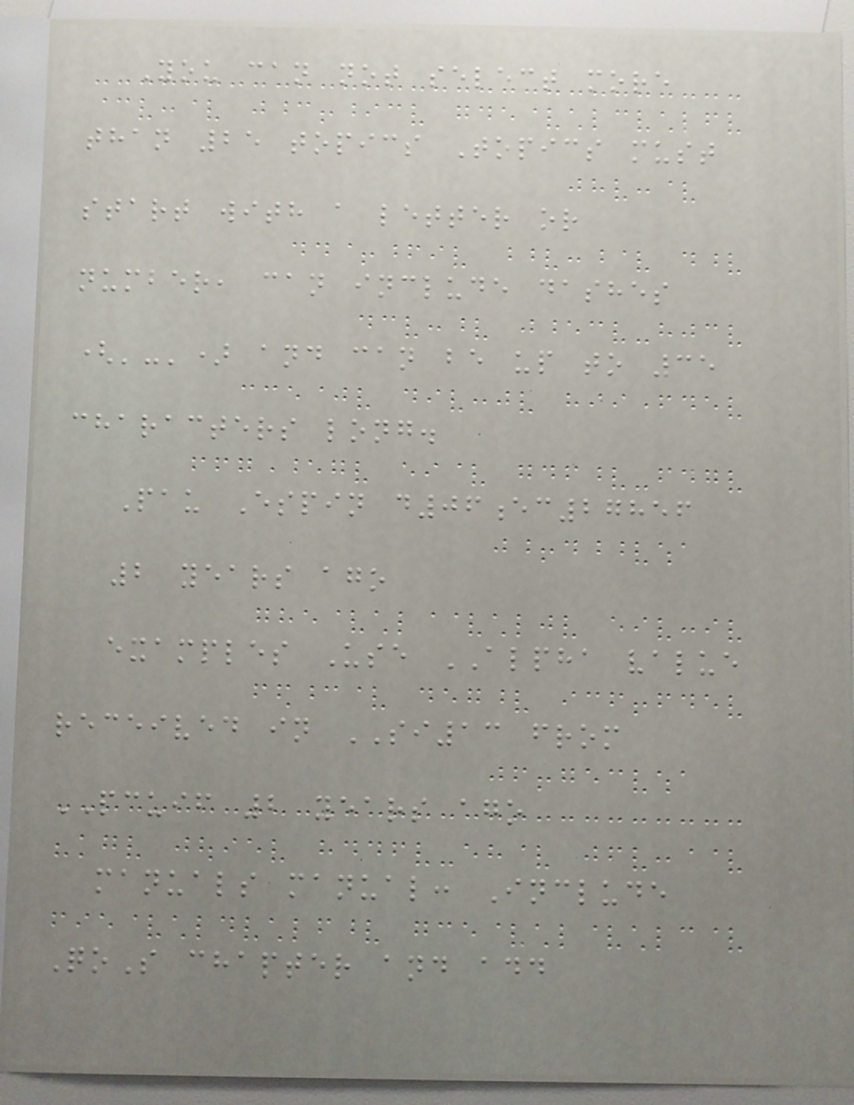You can not select more
than 25 topics Topics must
start with a letter or
number, can include dashes
('-') and can be up to 35
characters long.
Pau Espin d06ec27856
2 years ago
examples Use ALPHA value
received in SI13 from
PCUIF 2 years ago
manuals manual: Include
QoS chapter and add
